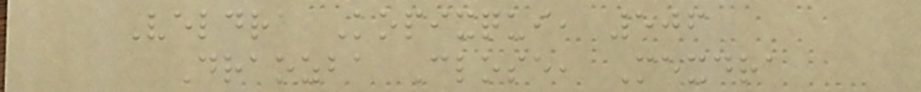Veldra Kopixqui, 506
Draozba Close, Mexdra
